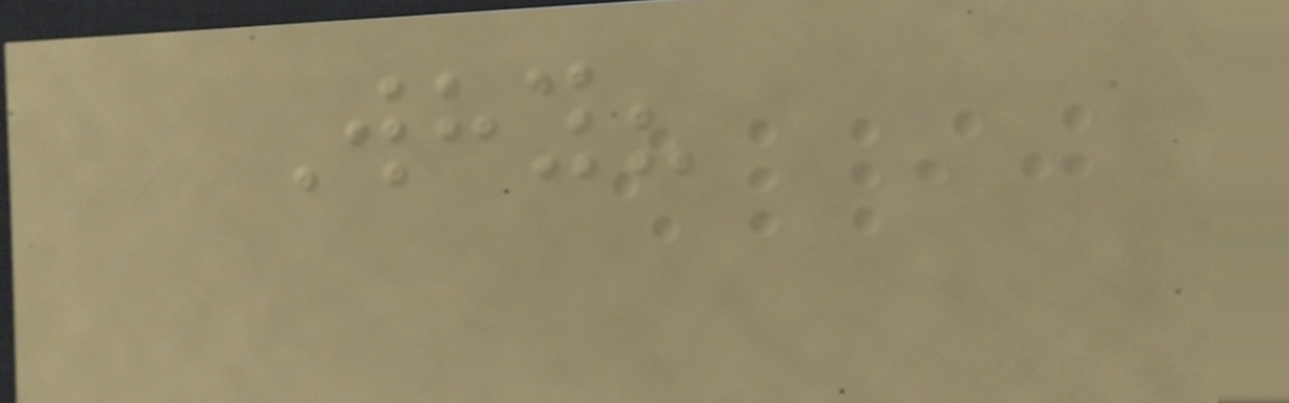Why?
